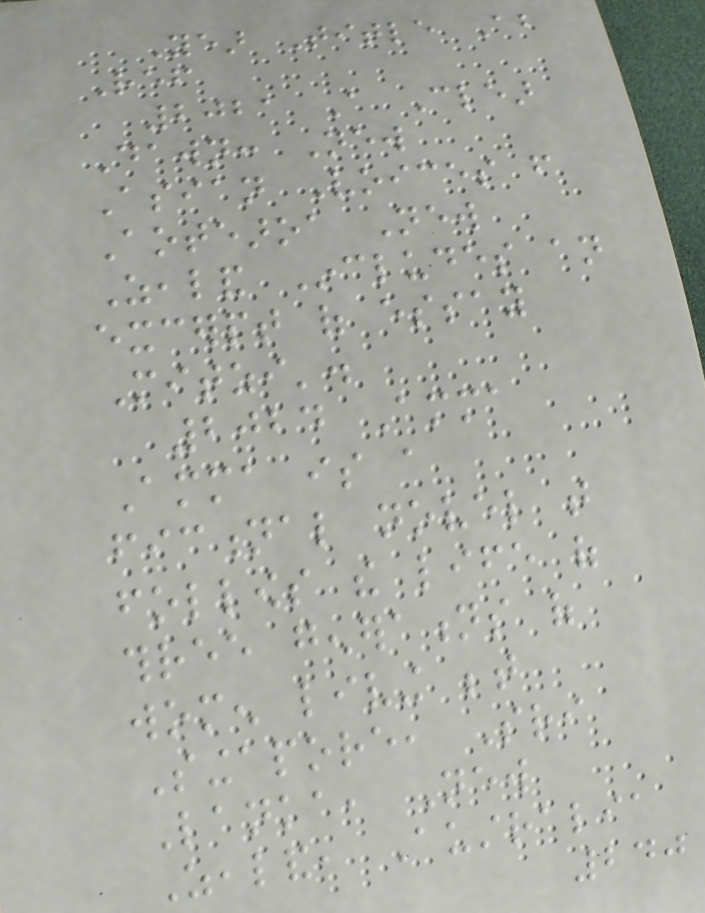Year Title About
Ref
2021 A Clear
Dawn: New
Asian Voices from
Aotearoa New
Zealand Includes an
excerpt of essay
Mitzi'.
2024 Amma
Amma is a
fictional novel that
follows the life of
three generations of
women living between
Singapore, Sri
Lanka, New
Zealand, Australia
240
